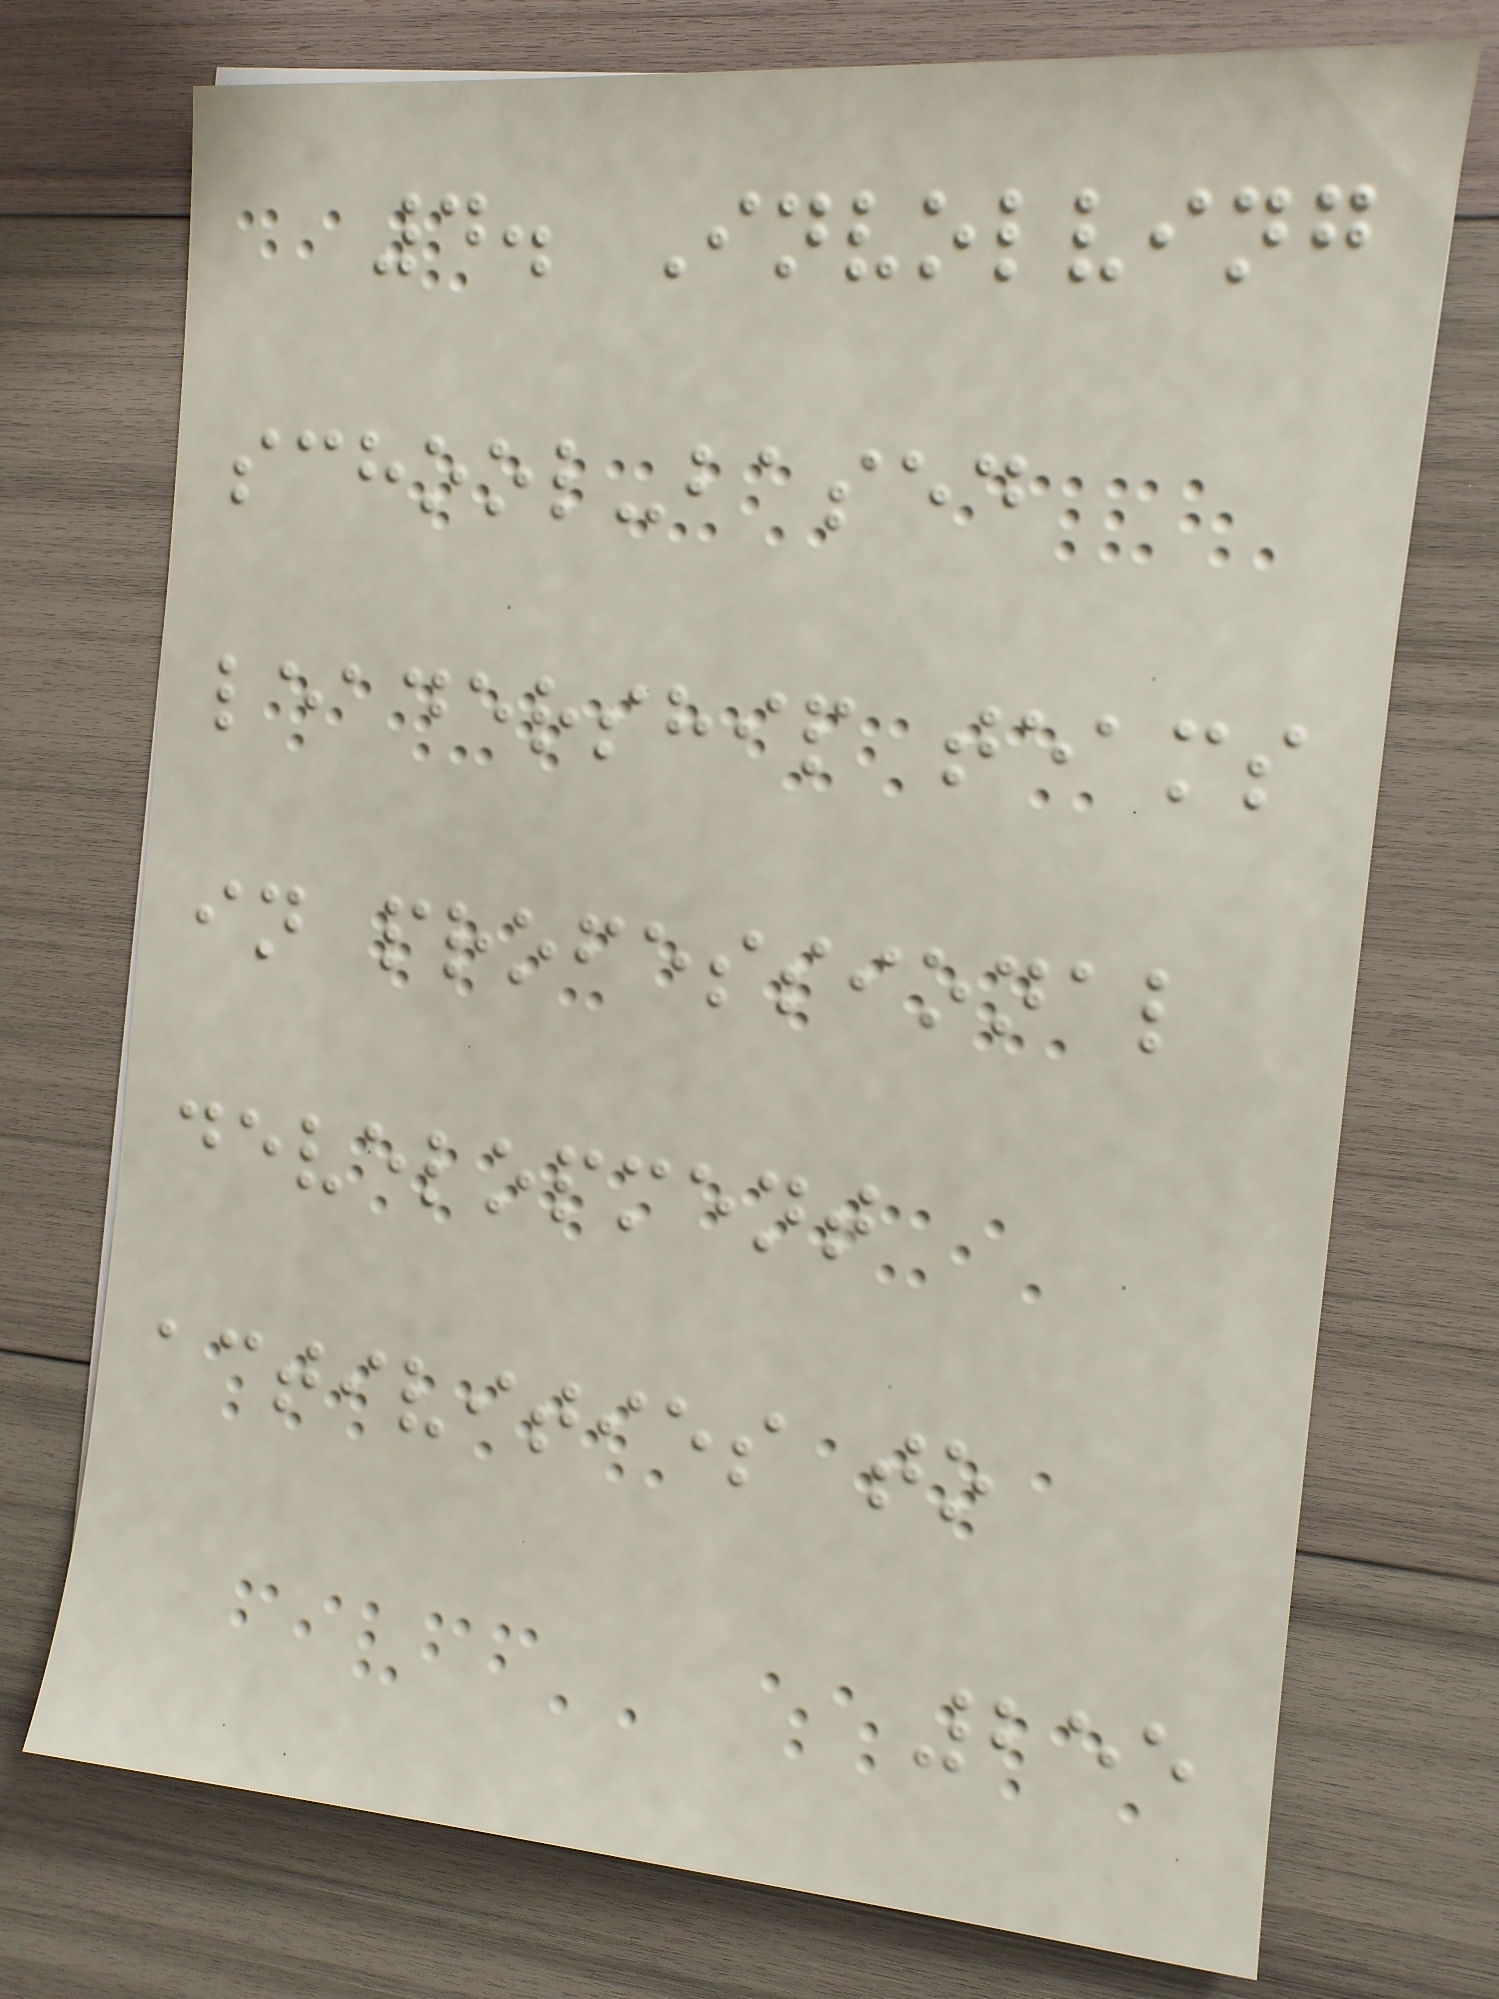4. Involving
school-based
leadership teams
in professional
development
activities to
255
